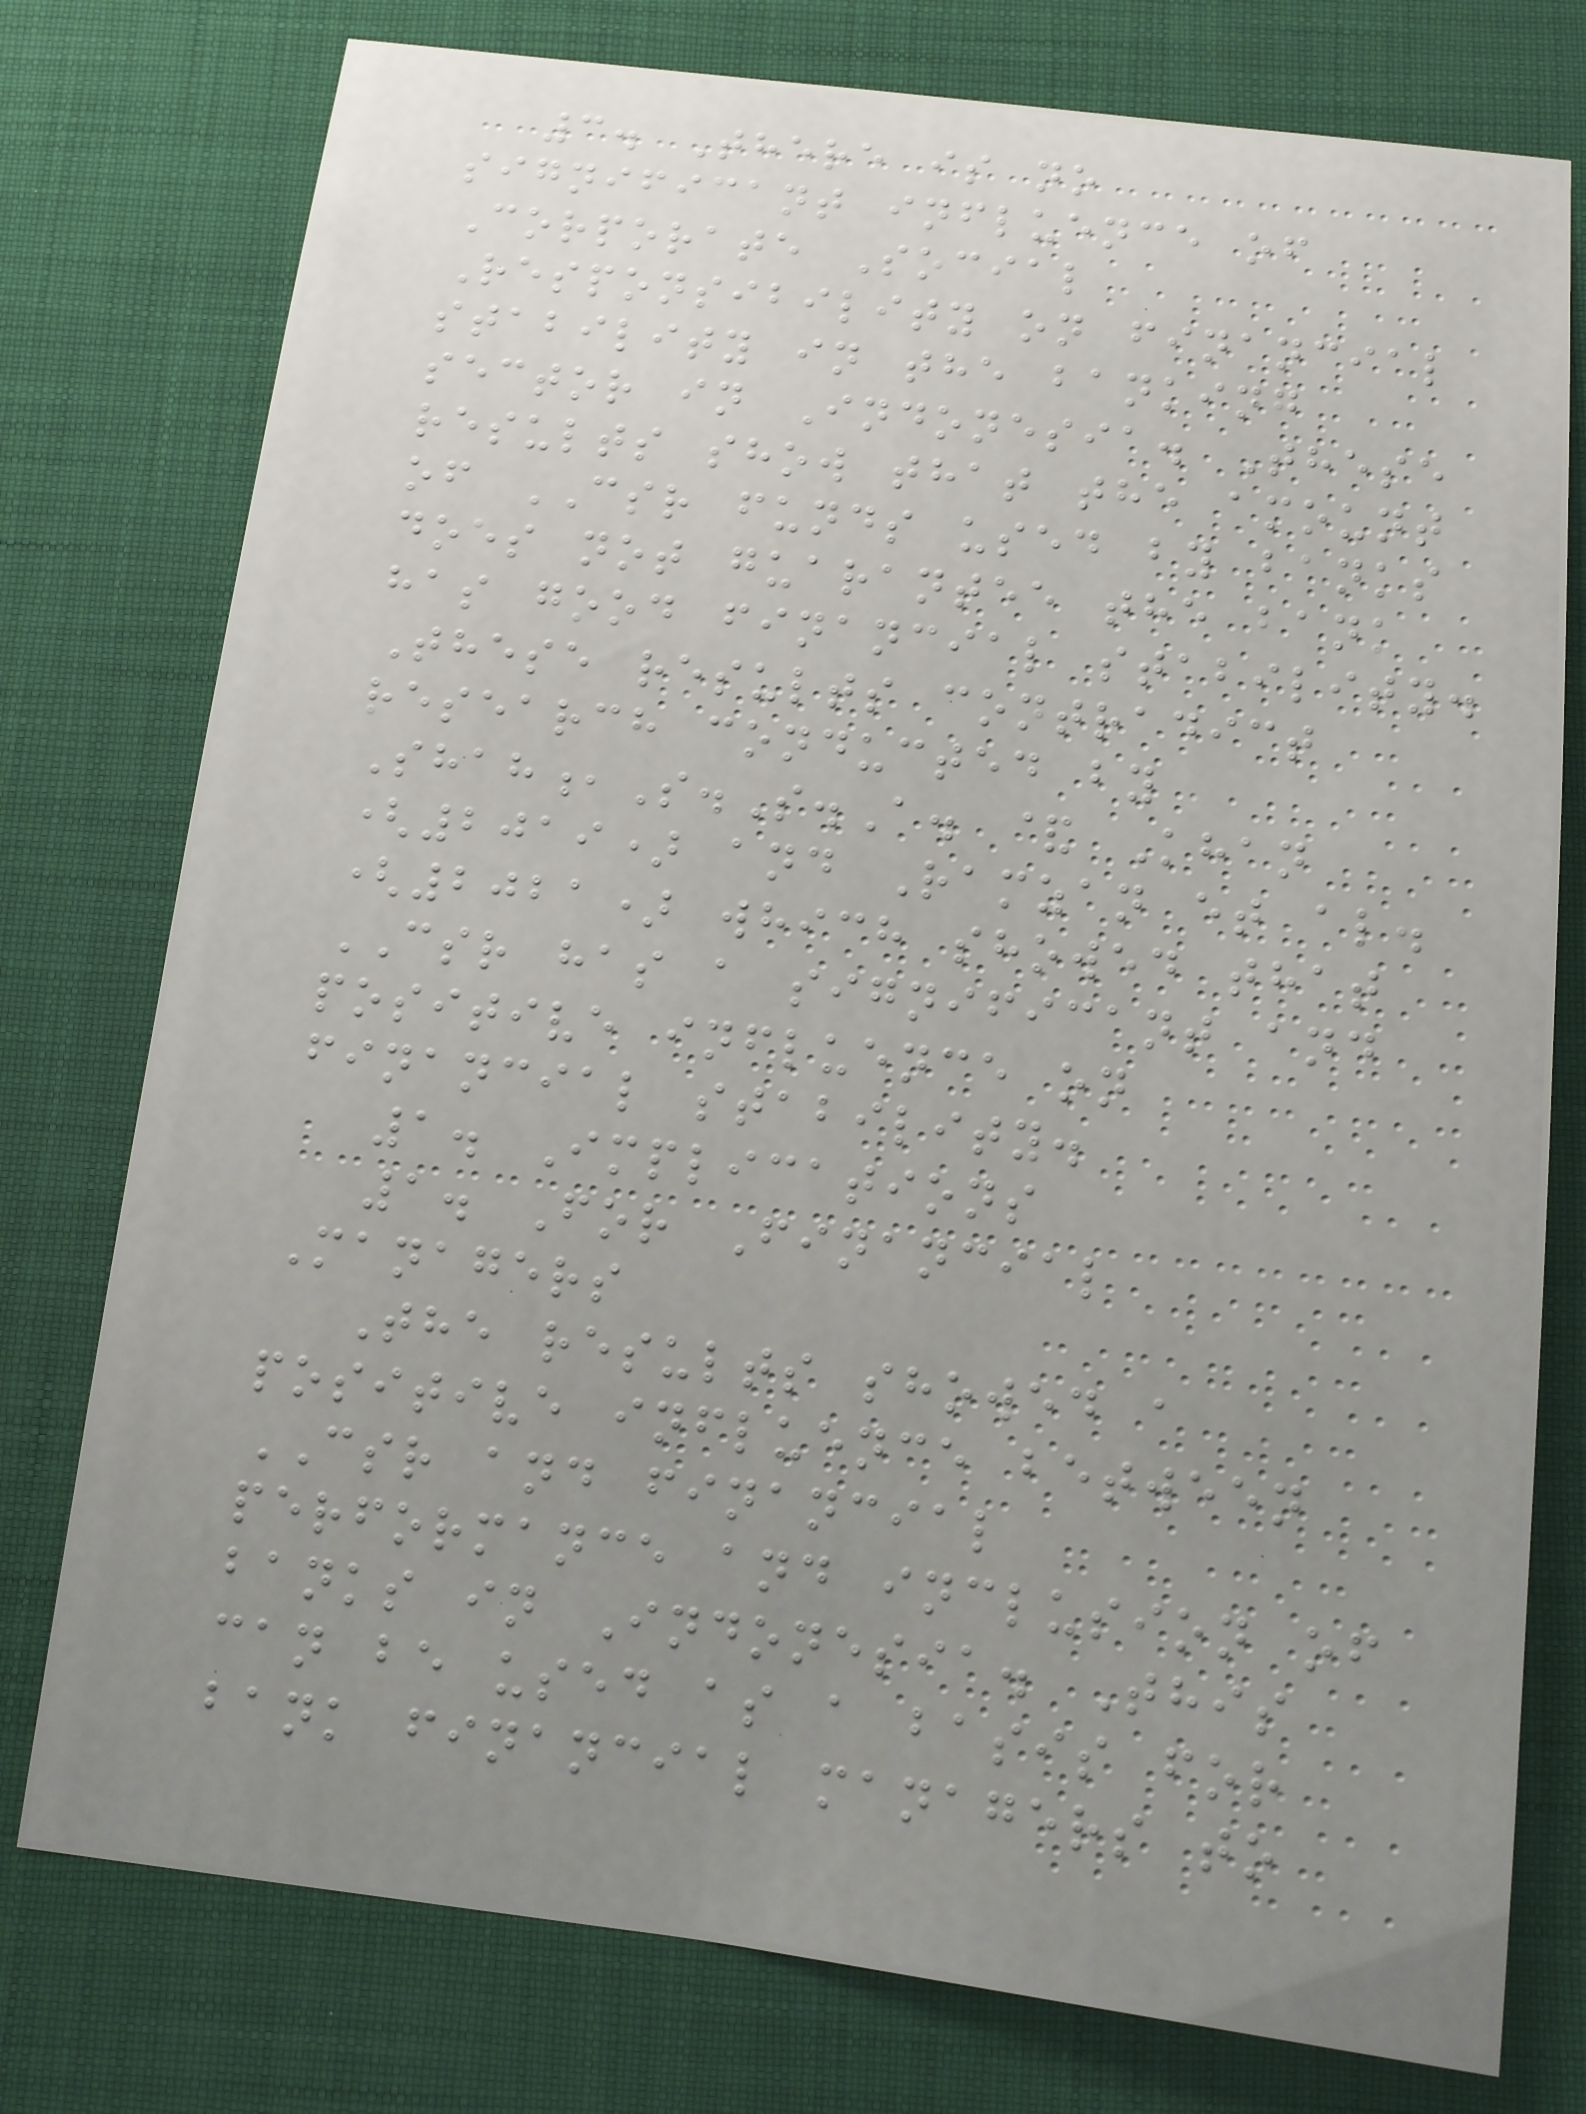3. There is no
significant influence of
Corporate Social
Responsibility on financial
stability in the banking
sector in Indonesia. These
results show that the amount
of CSR funds used by banks
does not guarantee the bank
has good financial stability.
These results contradict
research conducted by
Shah,S.S.A. & Khan
(2019) and Ramzan et al.
(2021) which showed that
CSR has a significant and
positive influence on
financial stability.
1. Implications
1. For Financial
Managers
The results showed a
positive influence between
CSR and financial
performance and inclusion of
banks in Indonesia. This
can be used as a basis for
bank financial managers to
